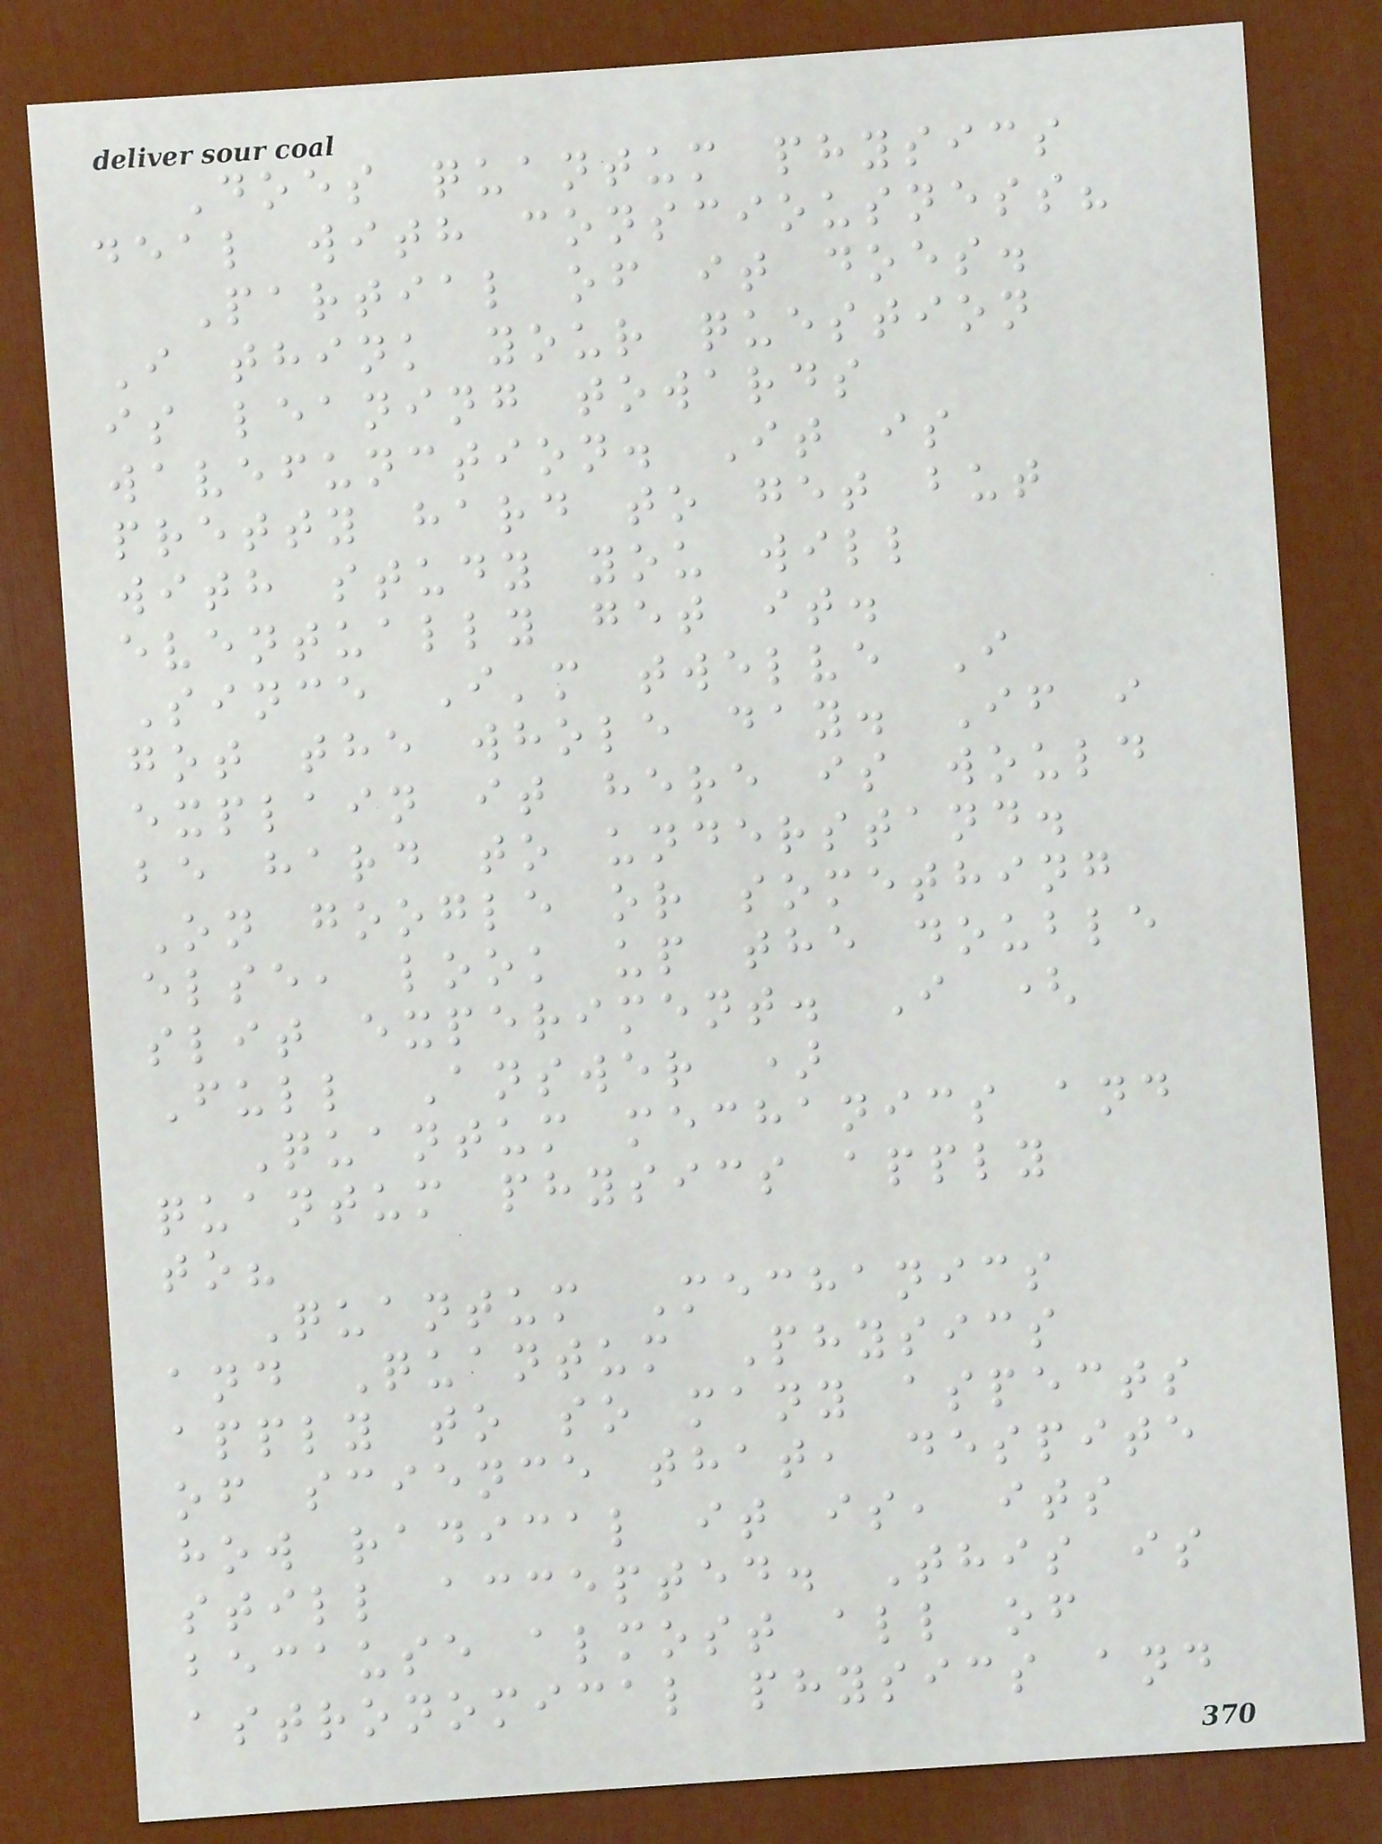Does quantum physics
deal with consciousness?
Partial of it does.
I think your question
is leaning towards
wavefunction. It is
pretty hard to get but
with study you will
eventually get it.
Since I'm twelve I
got the whole day. If i
explain it here is would
be hard to understand.
On google or something
else, look up the double
slit experiment. I (
Full Answer )
Quantum mechanics and
quantum physics apply
to?
Quantum Mechanics
and Quantum Physics
apply to so many aspects
of science that, despite
how radical it is, its
still accepted. This is
because almost all of
astronomical physics and
